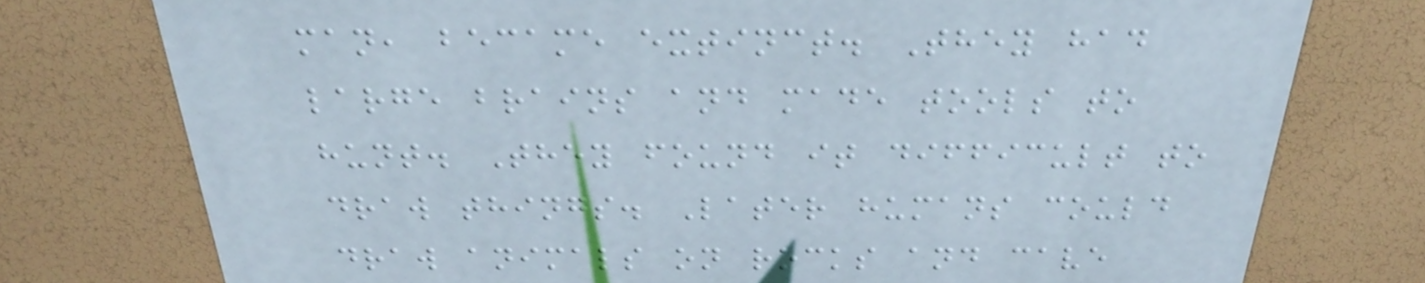man, became extinct. They had
large brains and made tools to
hunt. They found it difficult to
draw things. Later humans could
draw animals on rocks and cave
